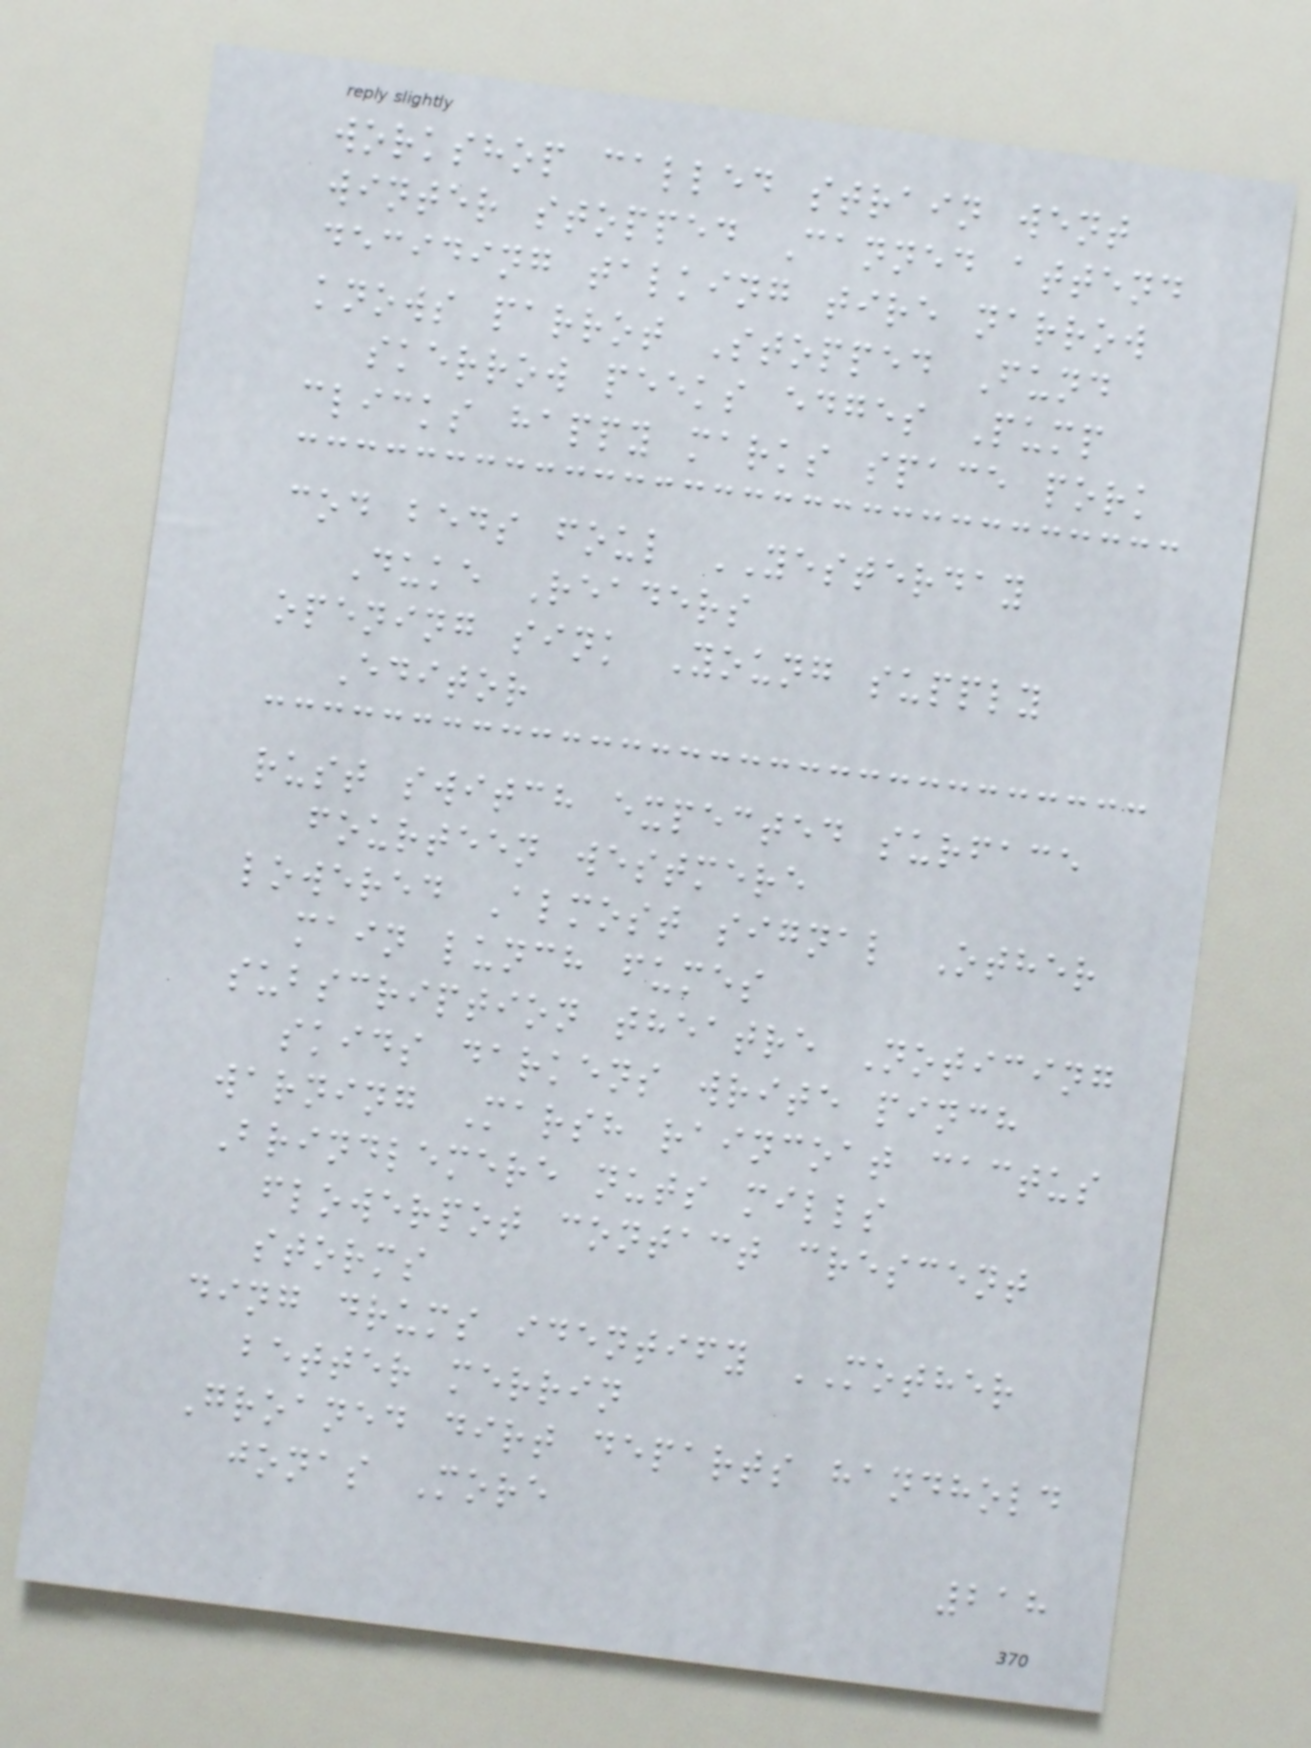workshop called strain went
winter stopped Canned attend
deciding talking tire narrow
knows parrot Stopped Fund
skerrow peeks edges Pump
clicks happy marks space pork
cod beds foul YESTERDAY
Duke Readers
opening sink Young supply
Editor
rust switch expected surface
fourteen westmere
lowered Almost signal Other
main lunch fumes
subscription theatre Noticing
skids darkens write pinch
warning Marsh raincoat cactus
Brindlemere nuts mills
flowerpot contact crescent
storms
ding drums identify MOTHER
better merrin
Groaned dirt departs handhold
jonas More
218
